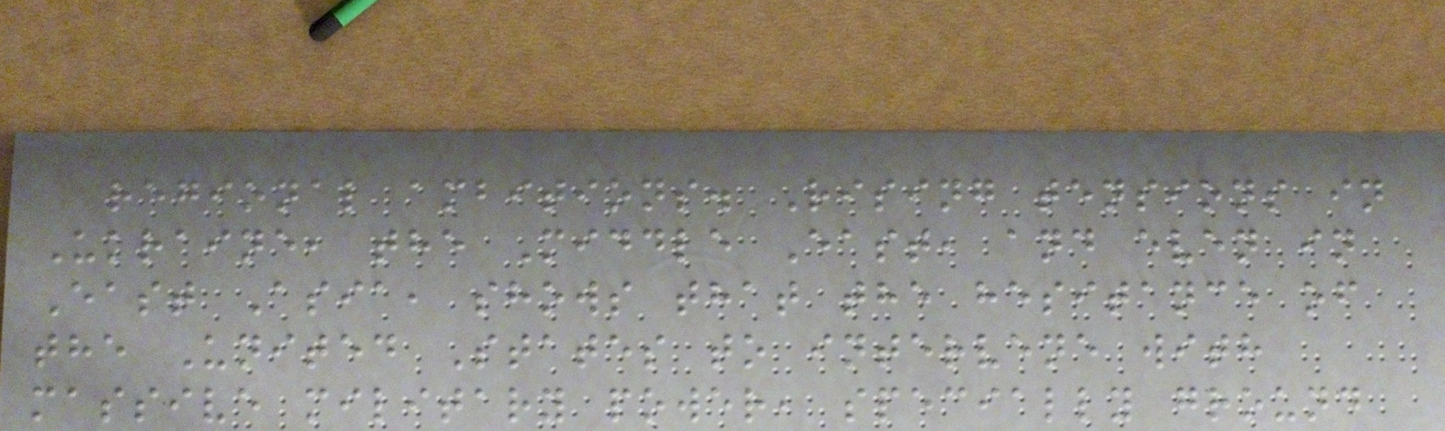regional ambitions. Rising tensions in
Ukraine, the Middle East, and even in
East Asia, shows that the hesitance of
the United States to intervene with
massive military power, specially ground
